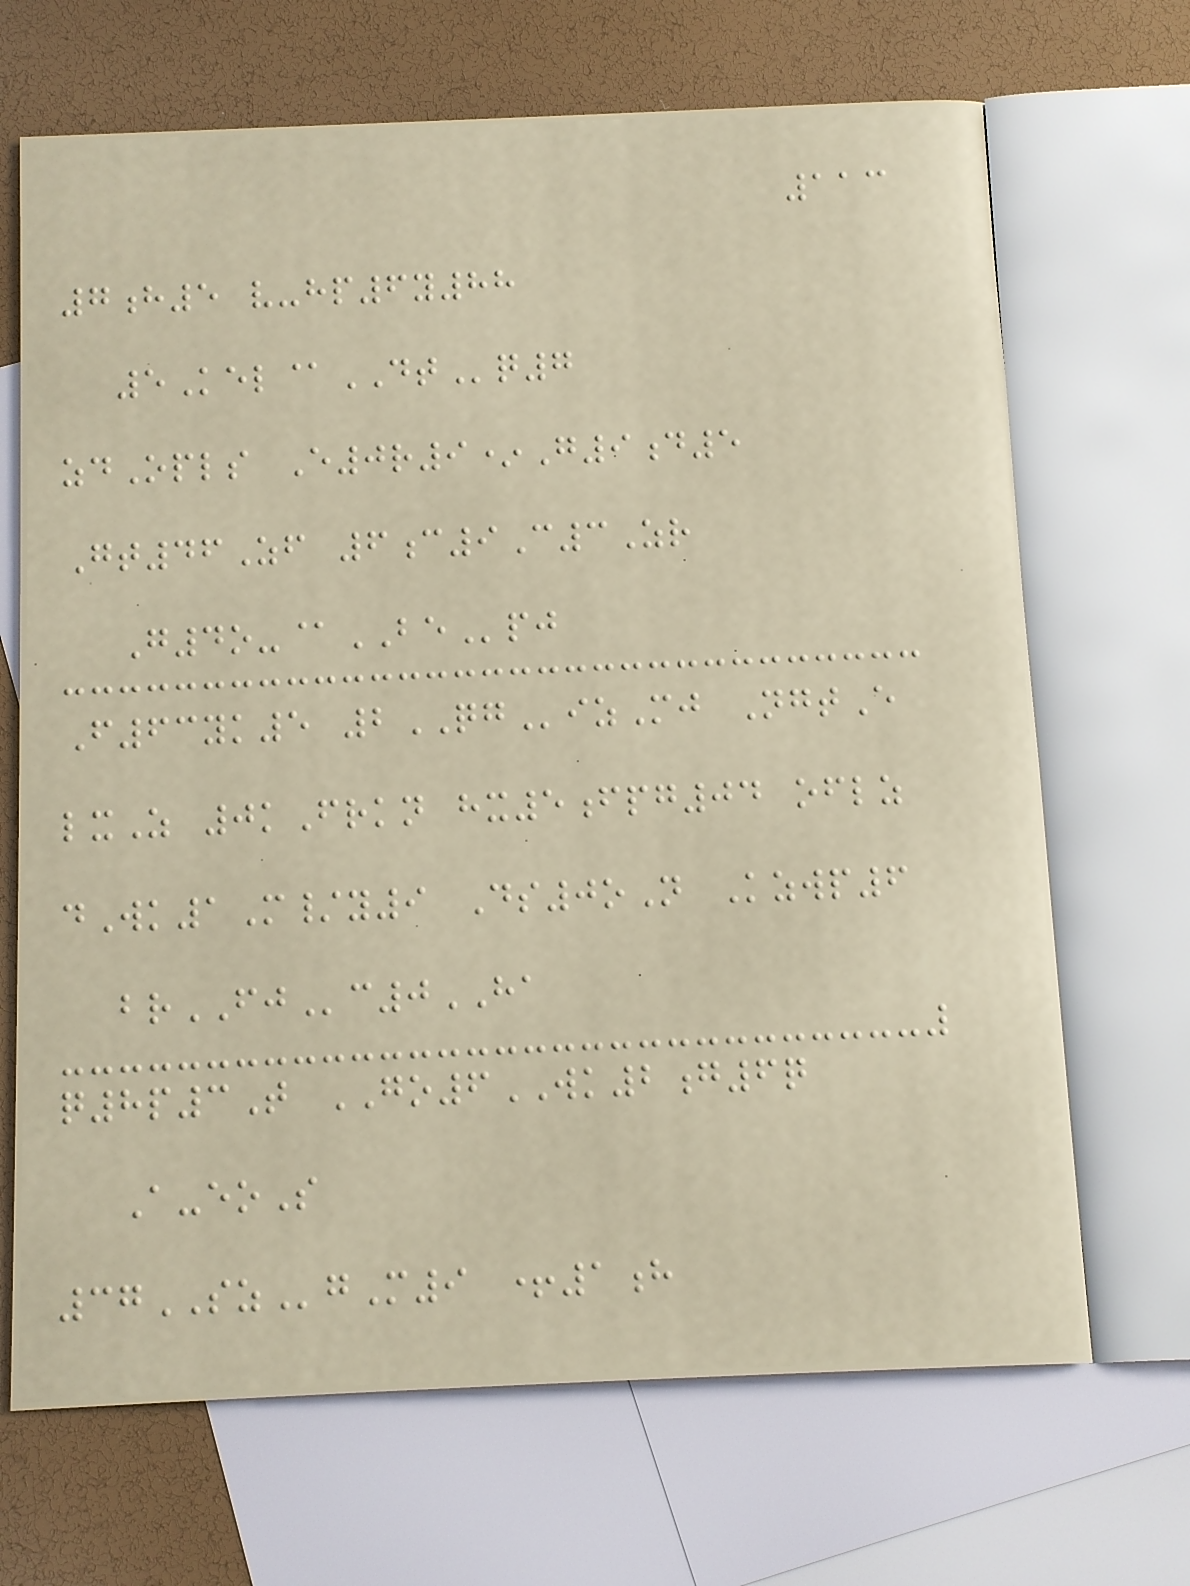113
7h5 v-hp6y88
5Kel@DTq7
zdOpls E0r9*G9d5
Gt46Zf 6c9C3Zr
G4o-@BEpj
F63yk5 2QGizMj NgtE
lxZ 0kFrkn hx5fpg04 oflz
dWk1M/y9 Ds0oN Kzwp6
brFJc0HA
q8p3T GO6WK2g6q
A-eoS
37SZgM9 +1h
